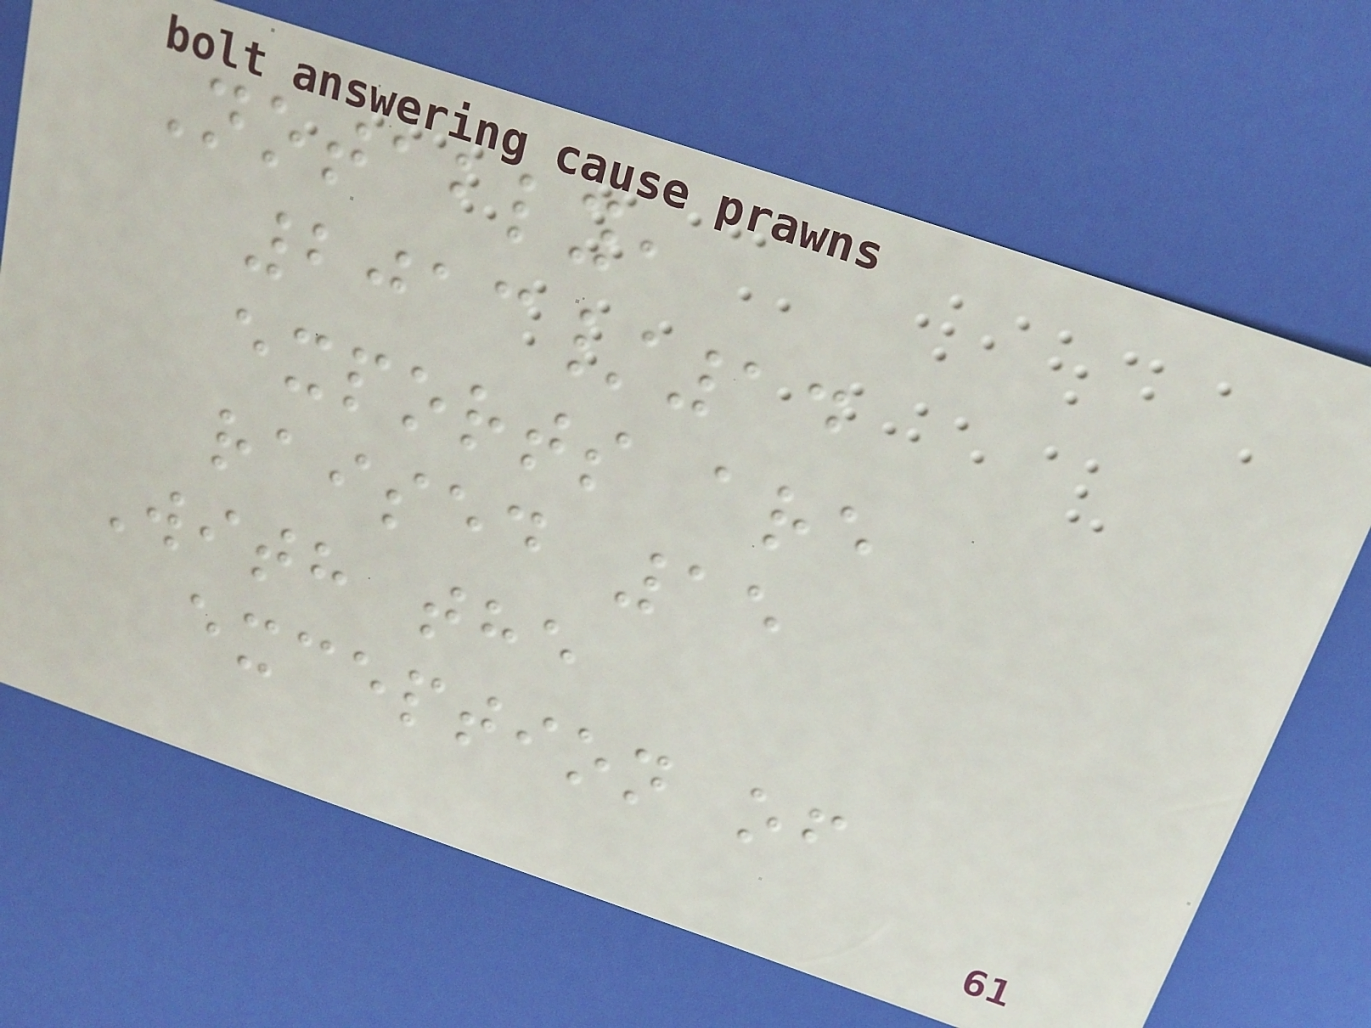Notably,
2013/14
exports are
raised 15
With the
exception of
